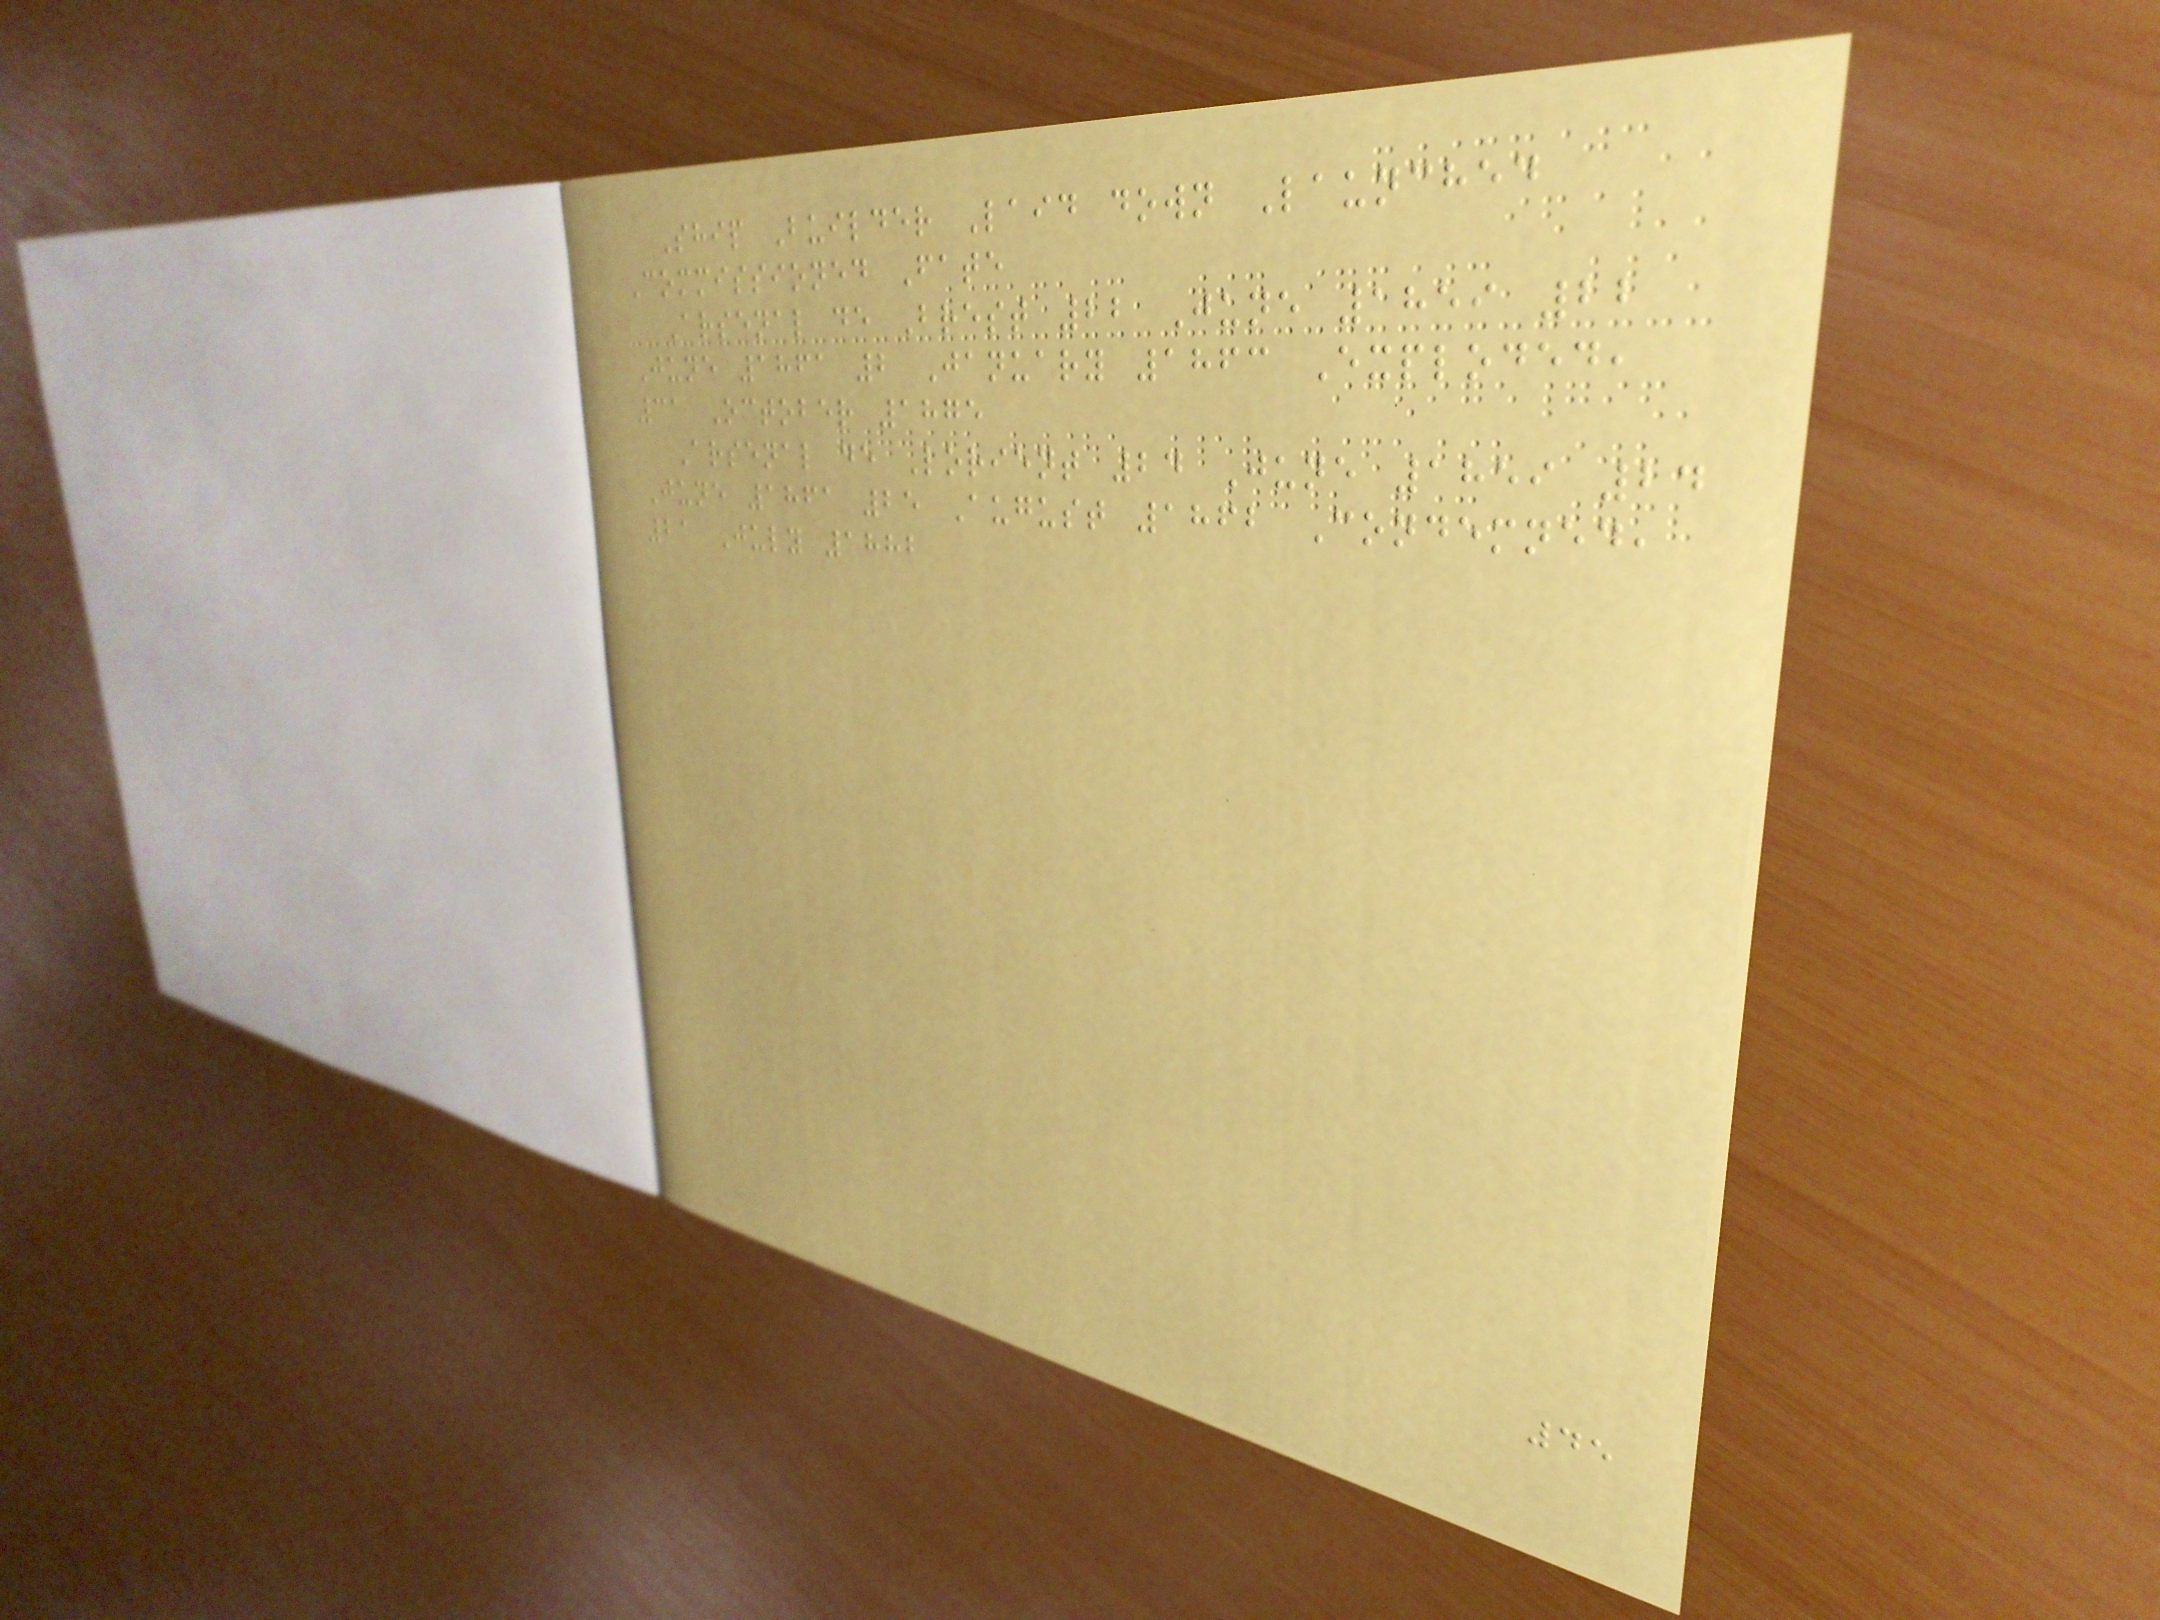Ship Builder Laid down Launched
Commissioned Fate
Arsenal de Brest 22 June 1859 22
June 1861 2 January 1863 Exploded,
31 October 1875
Arsenal de Lorient 24 June 1859 24
June 1861 25 August 1862 Condemned,
21 July 1882
45
